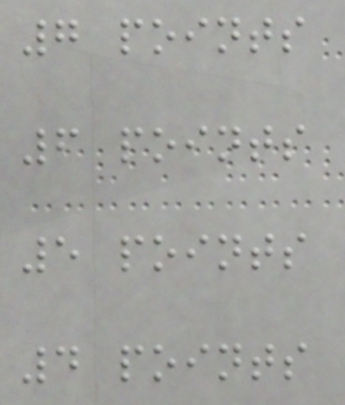7 points
6 points
5 points
4 points
